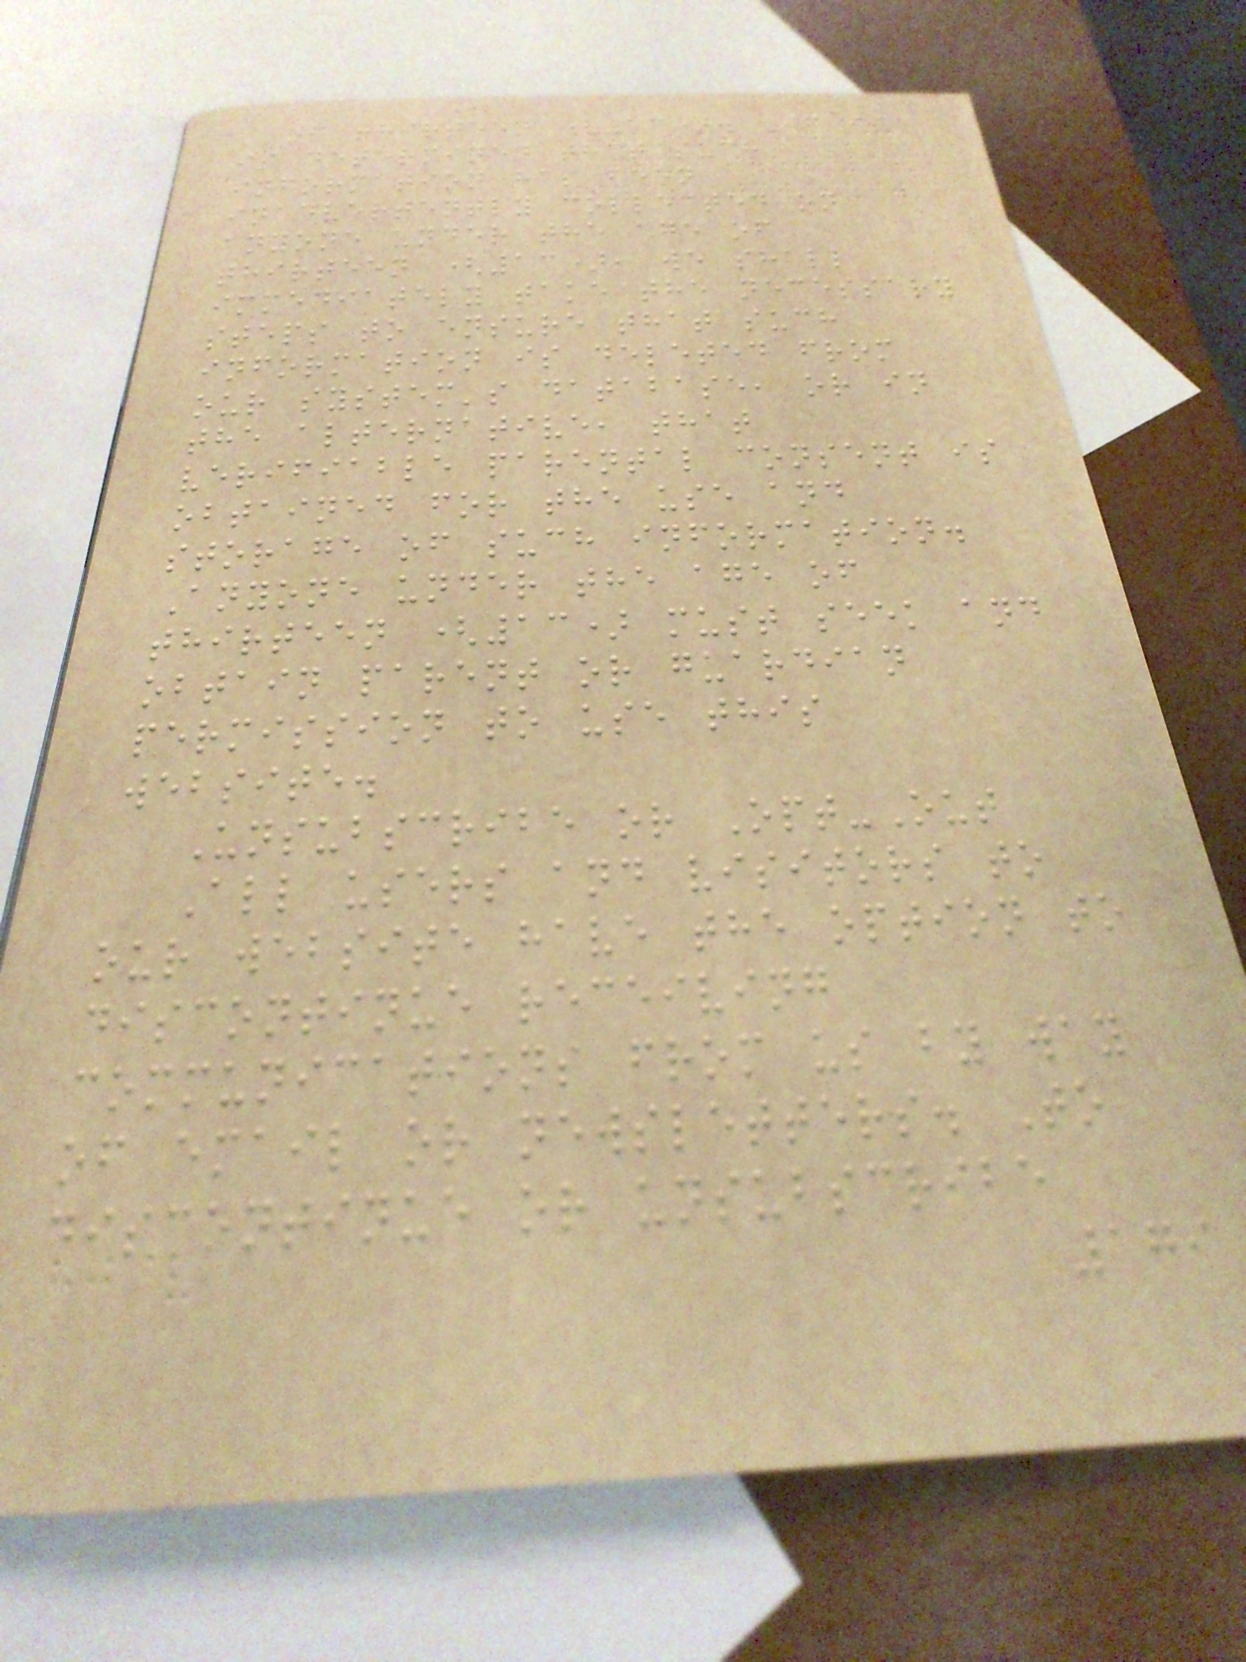of thirteen (13). If it
is determined that such
information has been
inadvertently collected on
anyone under the age of
thirteen (13), we shall
immediately take the necessary
steps to ensure that such
information is deleted from
our system's database, or in
the alternative, that
verifiable parental consent is
obtained for the use and
storage of such information.
Anyone under the age of
thirteen (13) must seek and
obtain parent or guardian
permission to use this
website.
Unsubscribe or Opt-Out
All users and visitors to
our website have the option to
discontinue receiving
communications from us by way
of email or newsletters. To
discontinue or unsubscribe
179
